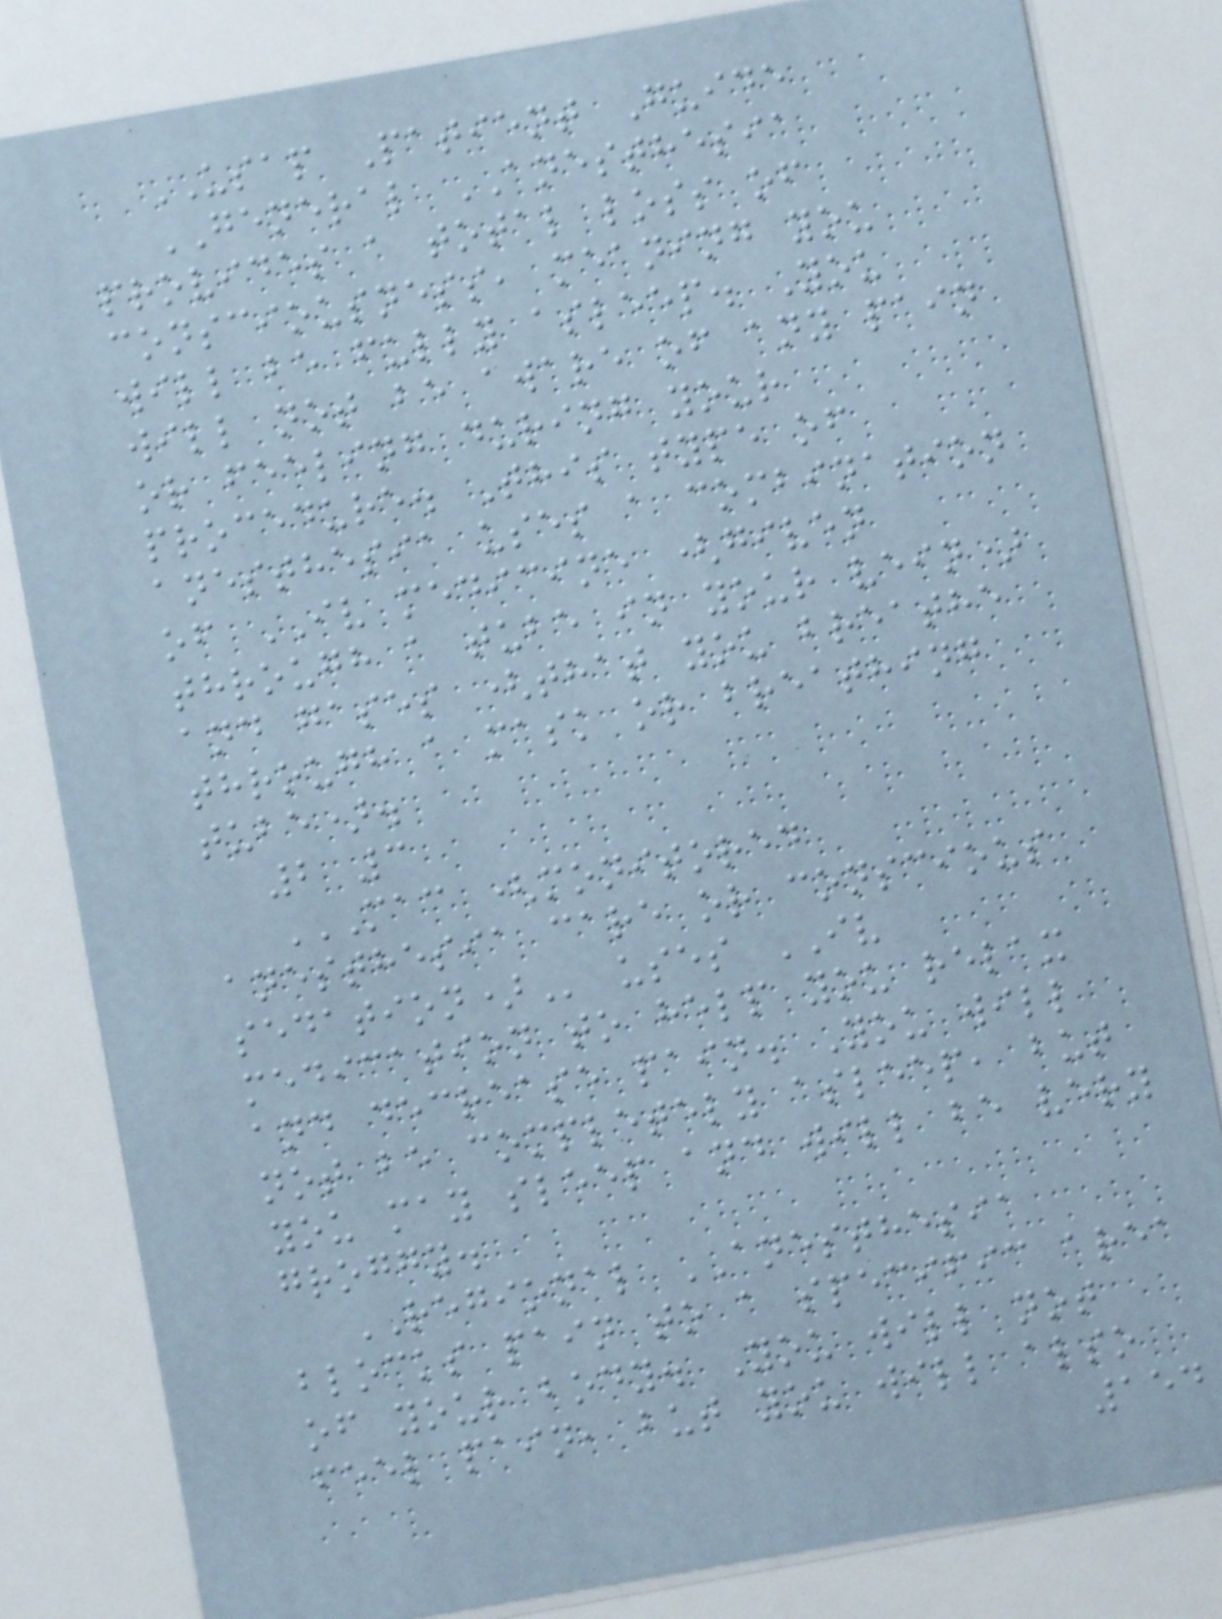USAP Patient Guide
GENERAL ANESTHESIA
provides a total loss of
consciousness, meaning you
will be fully asleep. You
will not be aware of any pain
or feeling during your
procedure. This type of
anesthesia uses a combination
of IV medicine (given
through a tube in your vein)
and gases (that you breathe
through a mask or breathing
tube).
2 3
MAC (MONITORED
ANESTHESIA CARE OR CONSCIOUS
SEDATION) uses IV
medication to help you relax
and decrease pain. You will
not be completely asleep, but
you may sleep and will be very
groggy.
REGIONAL ANESTHESIA
blocks pain to a specific area
of your body. You will not
feel pain, but you will also
154
